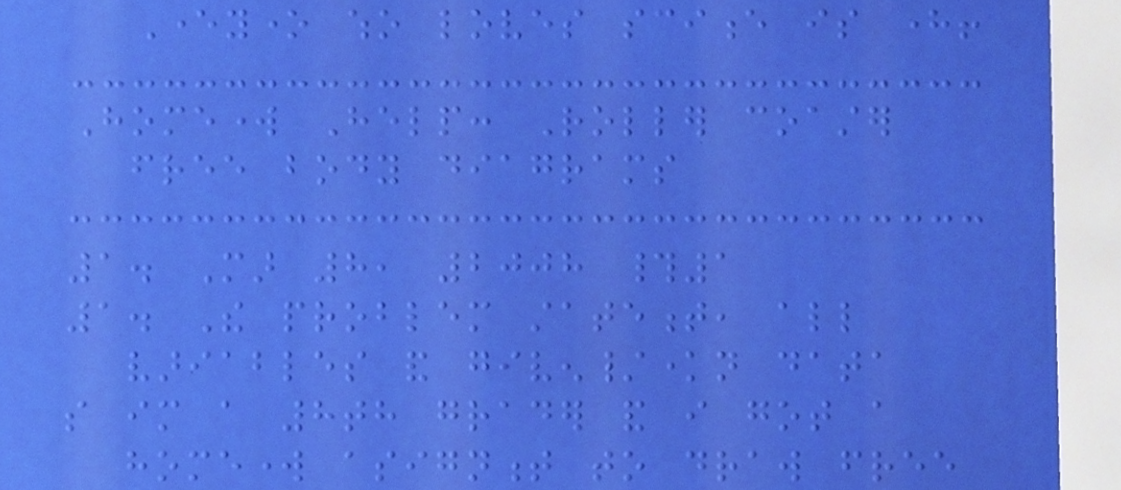Everyone who loves science is here!
Homework Help: Roller coaster
free body diagrams
1. Mar 8, 2008 #1
1. The problem statement, all
variables and given/known data
so im a 8th grader and i got a
homework asignment to draw free
